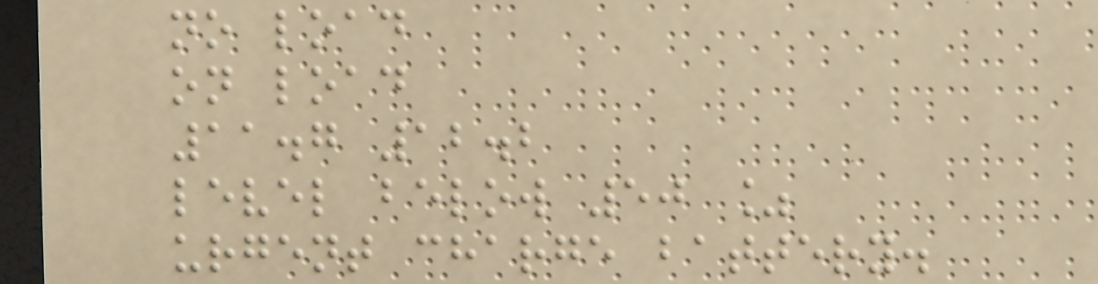no load
on load
11.7 12.2
level below 50 %
urgent charge battery.
